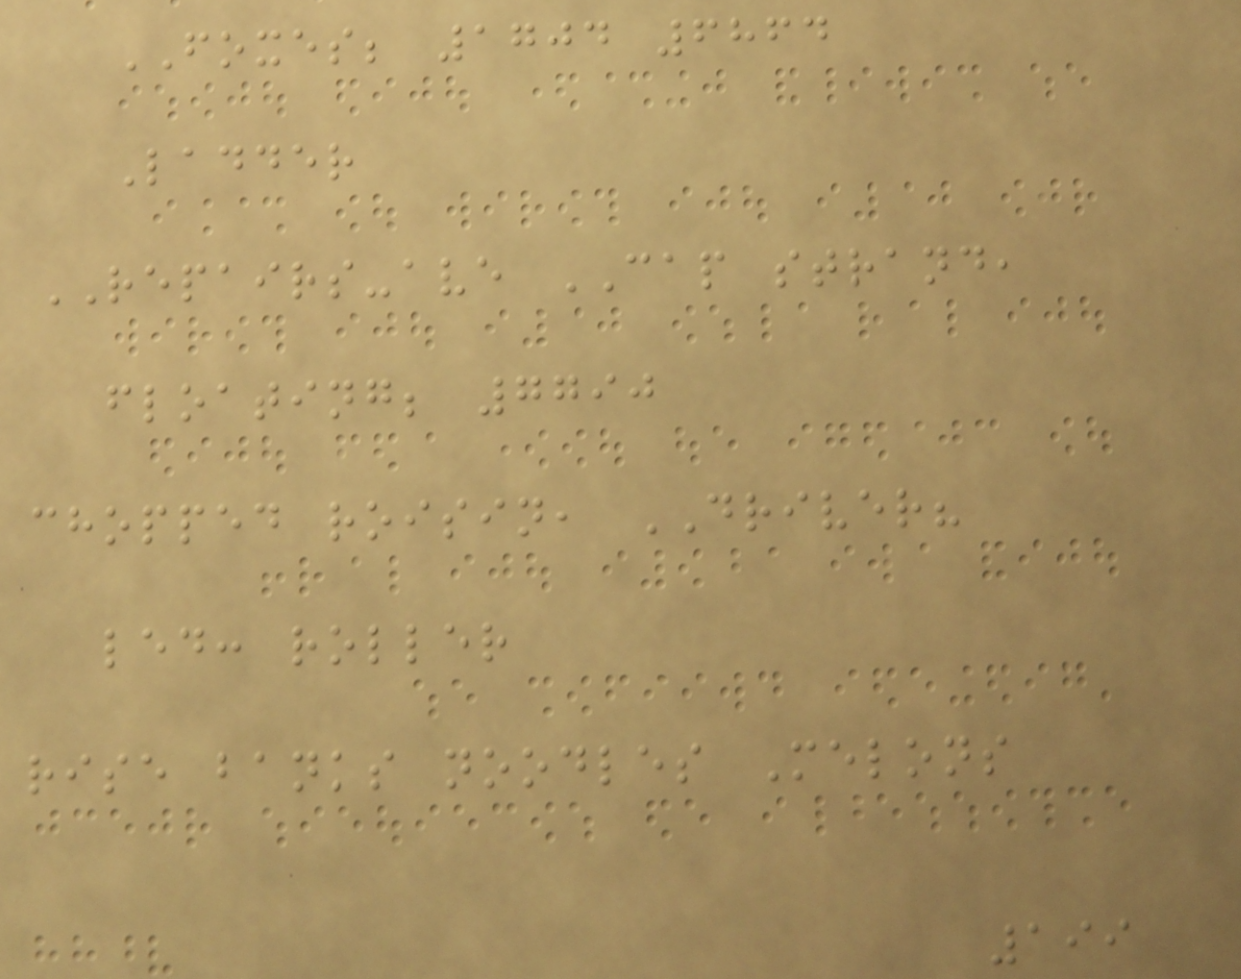FOXES; 1704 6864
Ladder
REPAIRS-ave CAP strand,
floating; 7790
chopped roisin, DRIVER?
led: roller
rise banks noodles Melons
199
